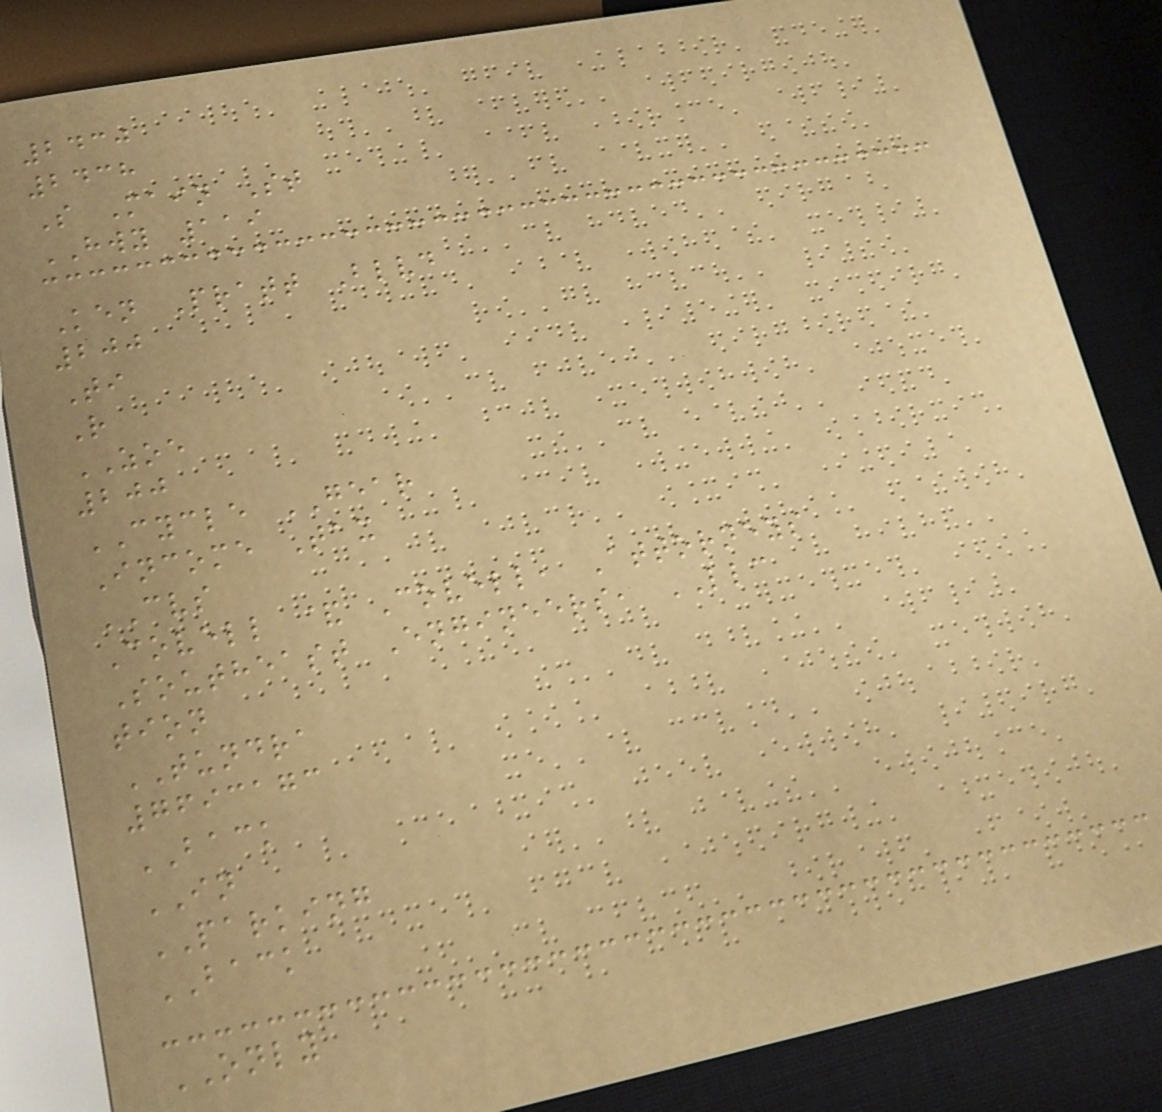2430
2438
S Main St
HWY 119
Ken Pratt Blvd
200
Ti
R
ZOE
200
CYCLE GEAR
Income Tax
CVS
Covell & Covell, Attorneys
Southeast Engineers, LLC
tion
TUNDRA
7693173
BACK
IN
PARKING
BACK
ONLY
